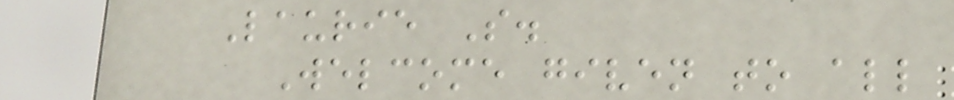Laurie S.
Welcome given to all
